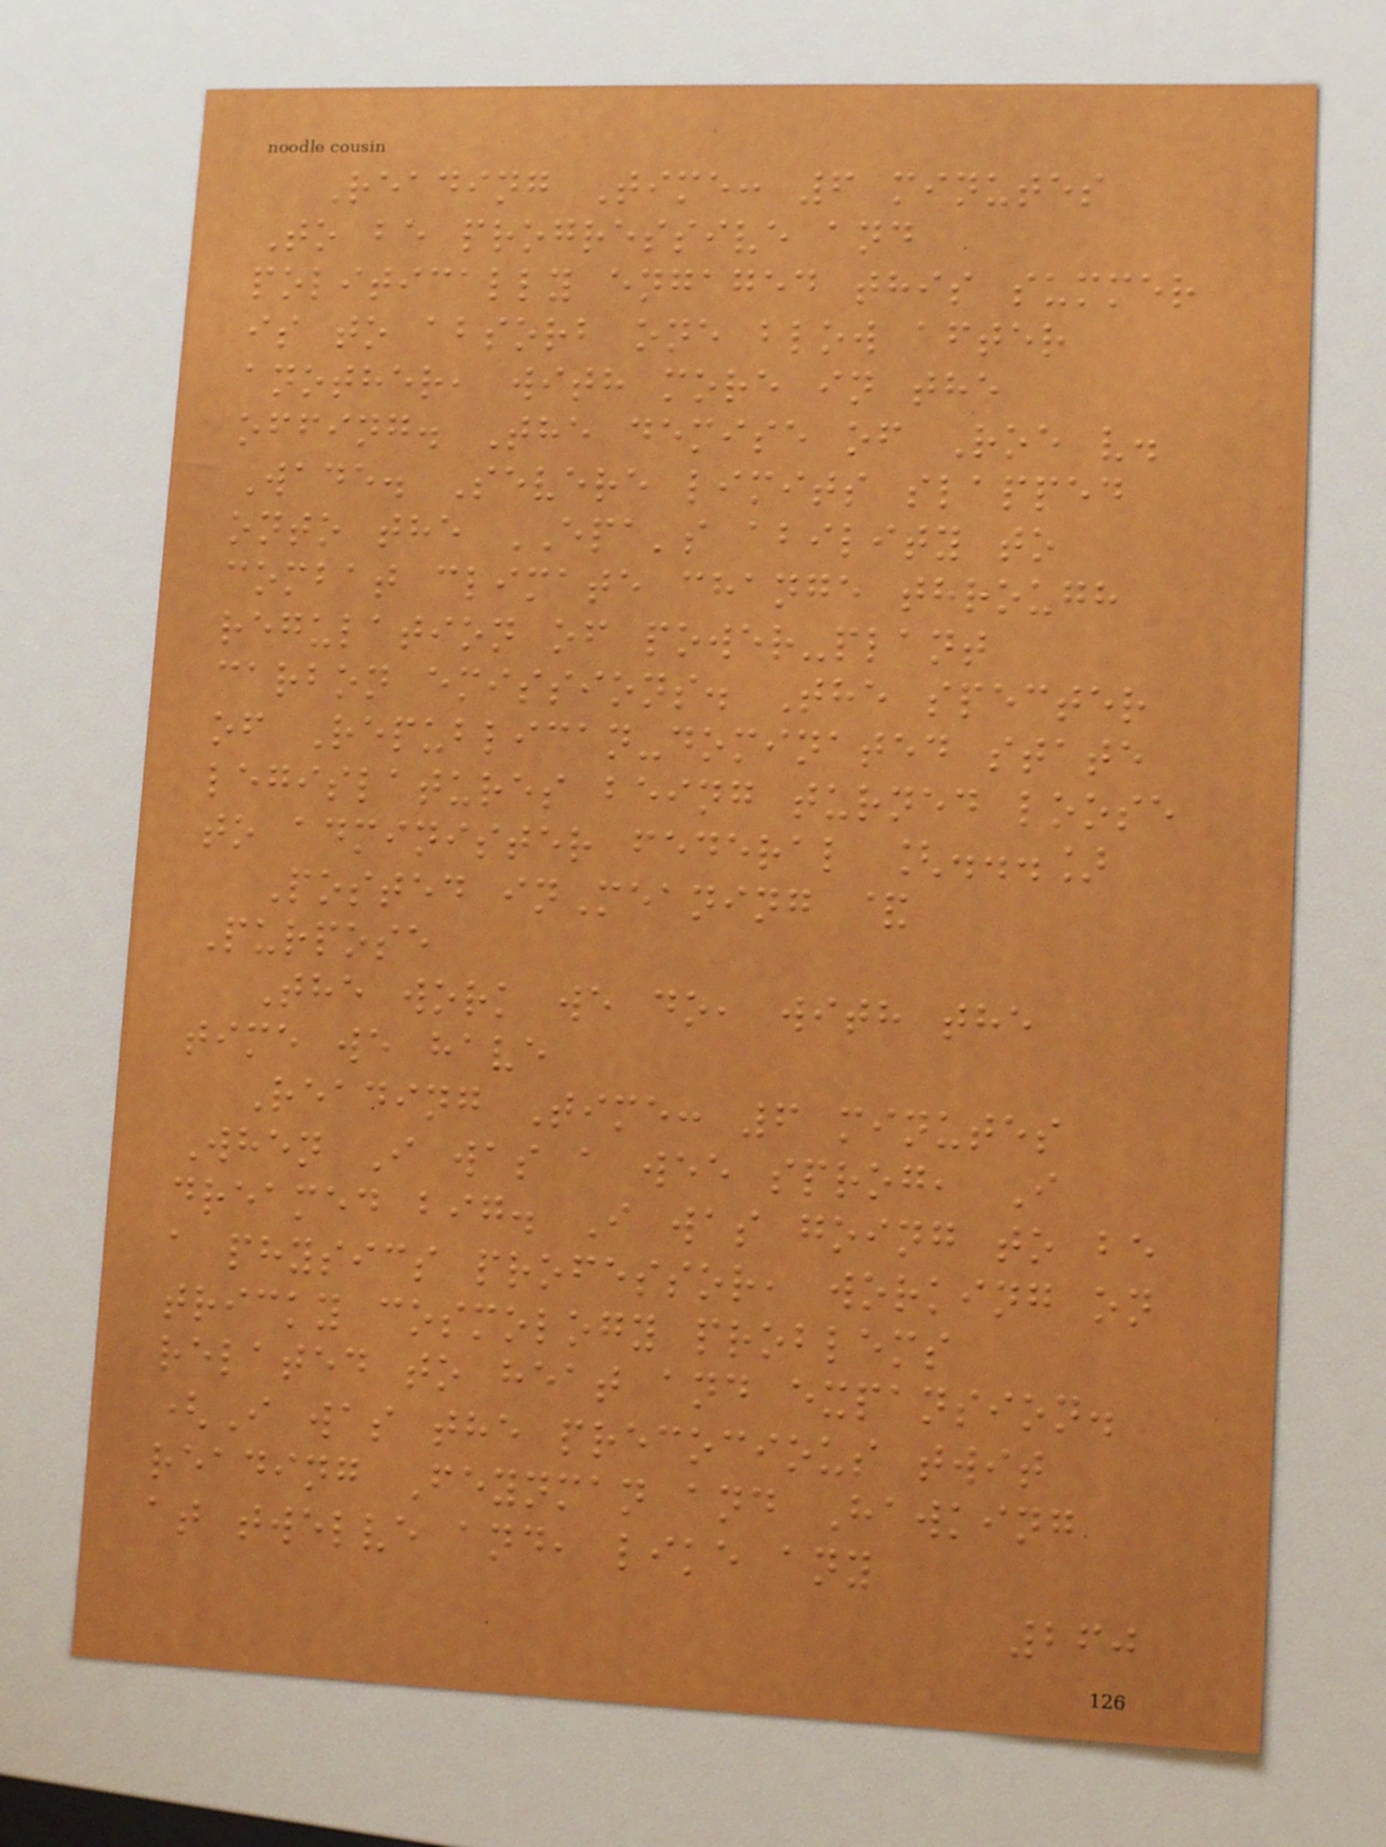Reading Time: 6 minutes
To be progressive and
politically engaged this summer
is to absorb one blow after
another, with more in the
offing. The demise of Roe v.
Wade. Severe limits slapped
onto the EPA's ability to
combat climate change through
regulation of power-plant
carbon emissions. The specter
of Republican-dominated state
legislatures being turned loose
to administer federal [...]
Posted inMeaning &
Purpose
The work we do, with the
time we have
Reading Time: 6 minutes
When I was a wee sprog, I
dreamed big. I was going to be
a physics professor, working on
tricky cosmology problems
related to heat and expansion.
(I was the precocious twit
reading Feynman and Hawking
at twelve and, like any
260
